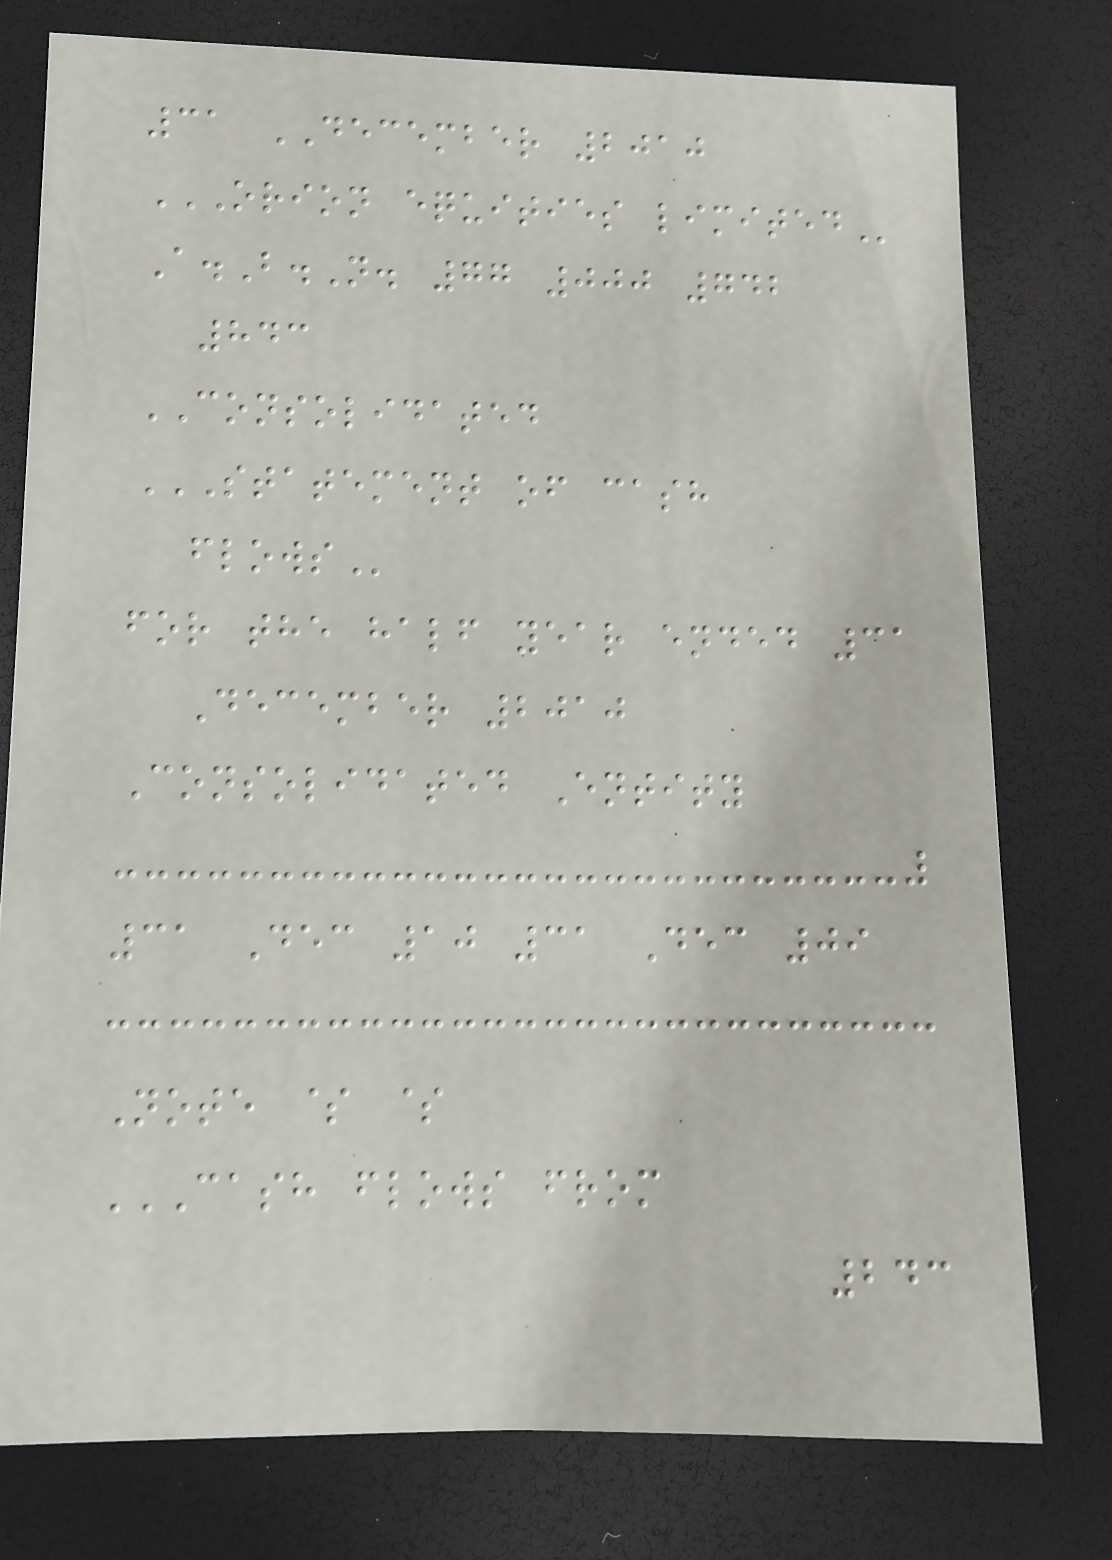31 DECEMBER 2010
ORION EQUITIES LIMITED
A.B.N. 77 000 742
843
CONSOLIDATED
STATEMENT OF CASH
FLOWS
for the half year ended 31
December 2010
Consolidated Entity
31 Dec 10 31 Dec 09
Note $ $
CASH FLOWS FROM
243
